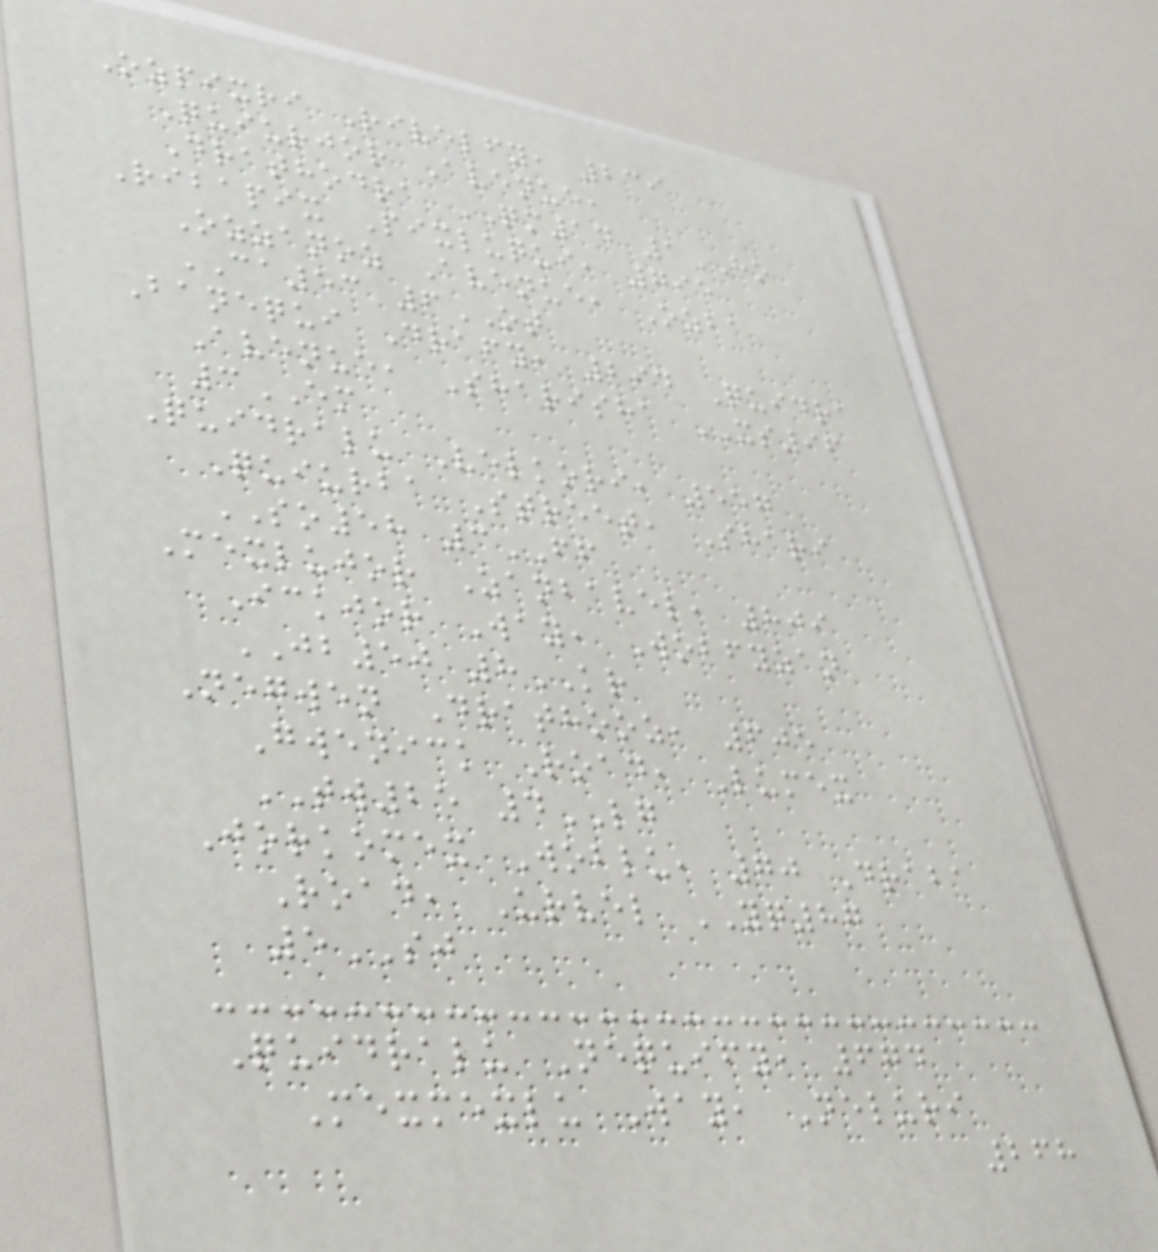Ozpixri Rivelfy, 239
Quiurjor Avenue,
Drathodra QM14 1HO
Ribapix Pixluqui, 795
Ozzanoz Avenue, Ozba
CA53 6OT
Banequi Drafy, 294 Quidra
Avenue, Sharisha XS96
3EM
Quidralu Velkori, 557
Quiurba Street, Shari
SO58 3FF
Mexlujor Zanbavel, 809
Ickjor Way, Wobfyzan
JB50 8KR
Negwen Drathooz, 605
Gwenick Road, Lumex
TW25 4LG
Jorkomex Woblu, 70 Draba
Road, Urvel YQ87
5SJ
Quidralu Nequify, 674
Mexmexlu Way, Neluri
268
